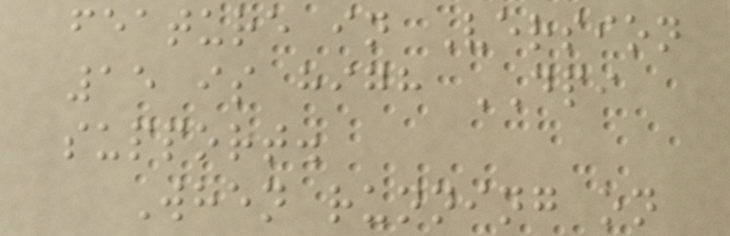feature in Version
15 is high DPI
support.
When running on
